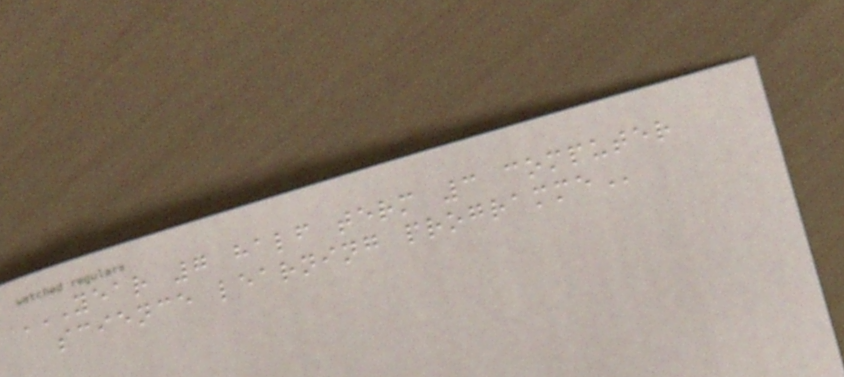YEAR 7 HALF TERM 3 COMPUTER
SCIENCE LEARNING PROGRAMME
